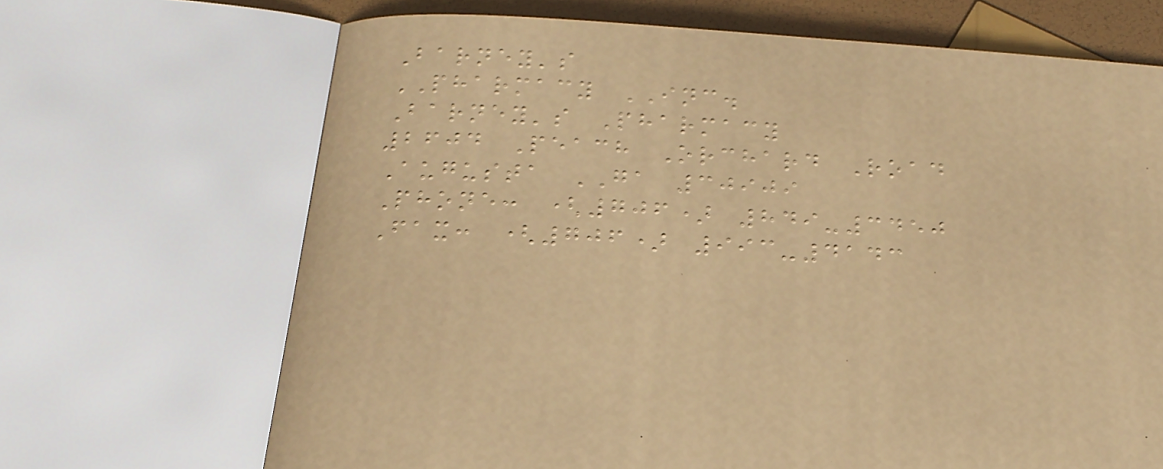Barney's
PHARMACY INC.
Barney's Pharmacy
2604 Peach Orchard Road
Augusta GA 30909
Phone: (706) 849-3450
Fax: (706) 993-4143
